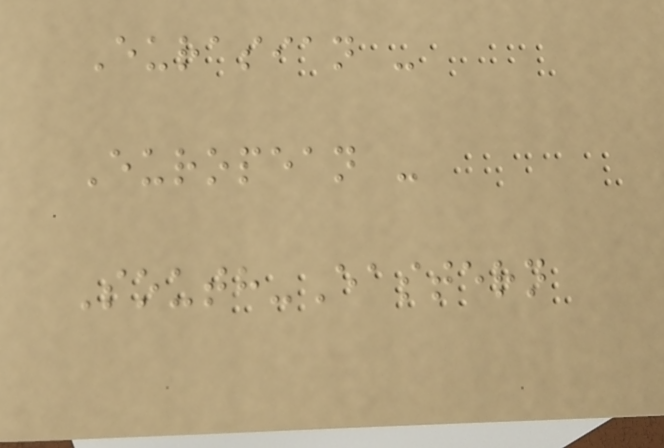Eurasian -
European -
South-Eastern
